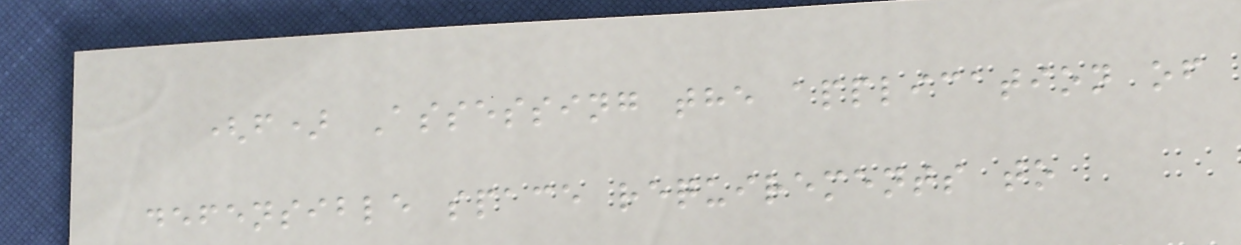(f) Assessing the application of
defensible space requirements to
